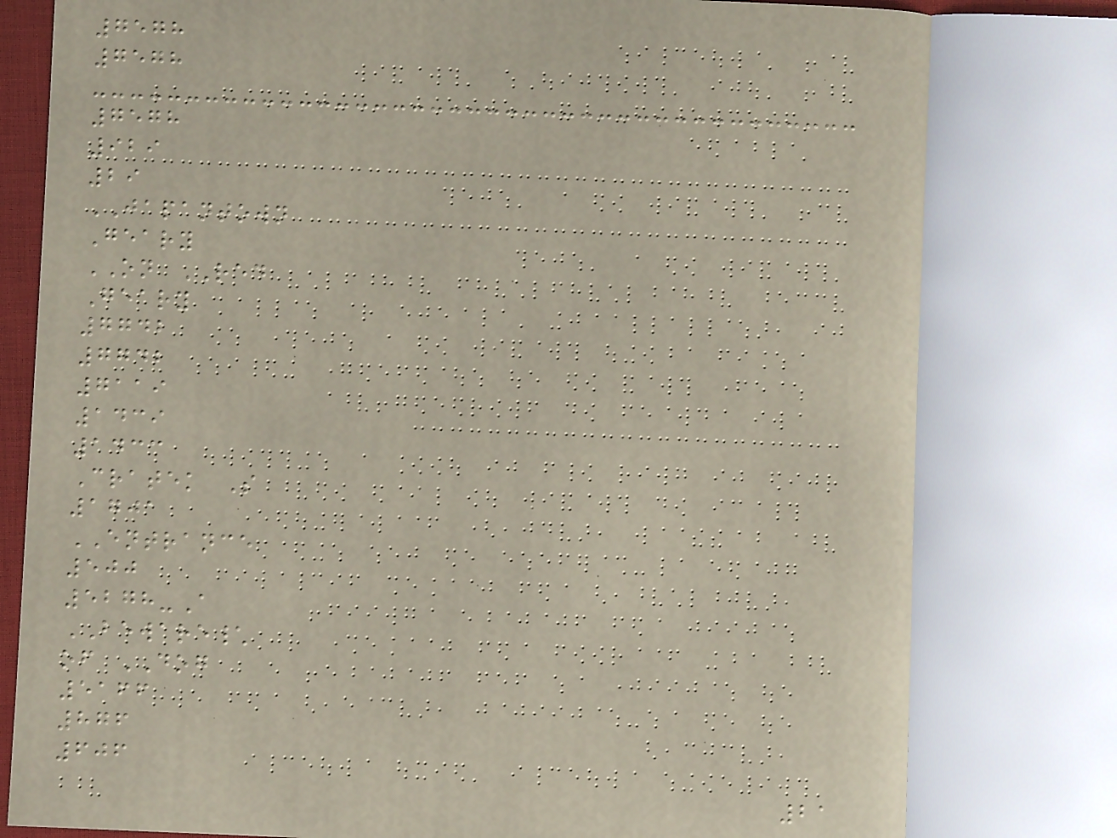7578
7578
7578
929
29
JAPANTOWN
Geary
ON RED
Geary
7742
7742
7119
1439
1433
Cratek S
1701
ENTRANCE
500
5278-A
BEWARE\
of DOG
5166
876
606
21
